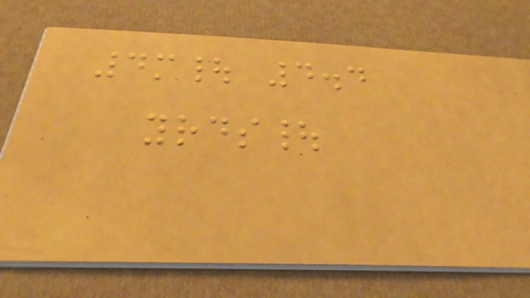4m| 4.4
yrds|
